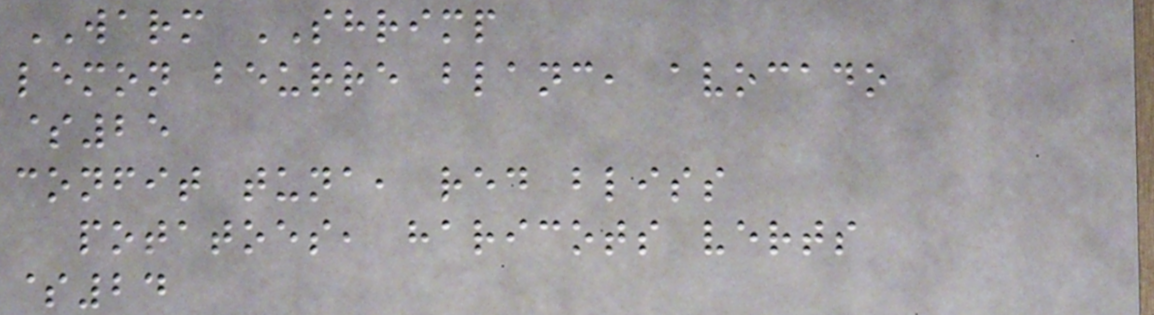WARM SHRIMP
lemon beurre blanc, avocado
$25
confit tuna, red bliss
potatoes, haricots verts
$24
